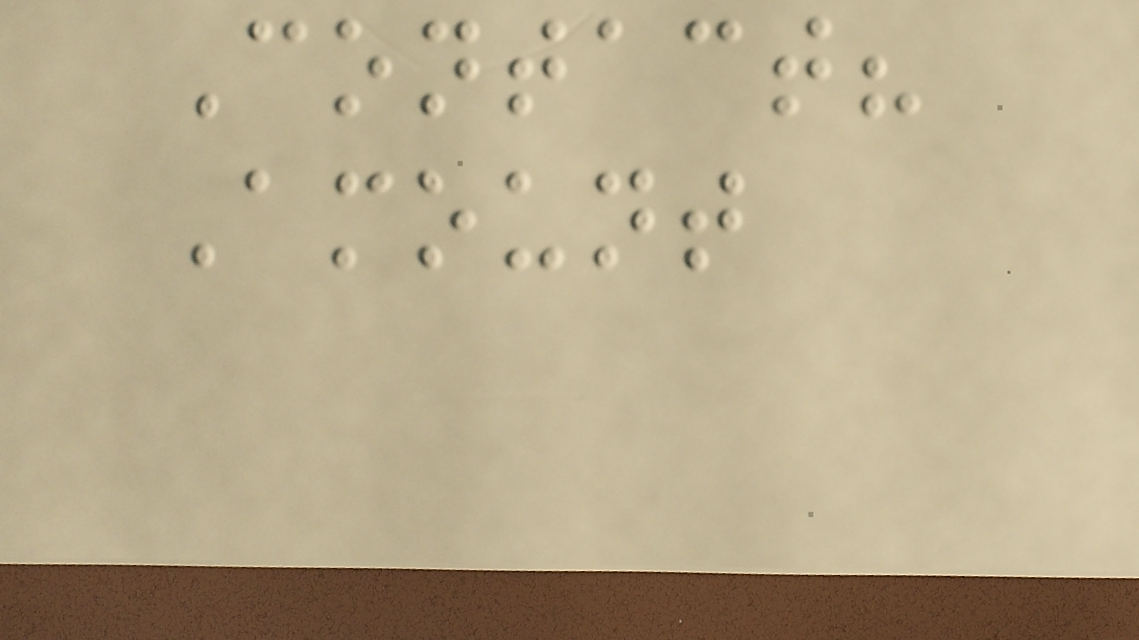Contact?
Amount
